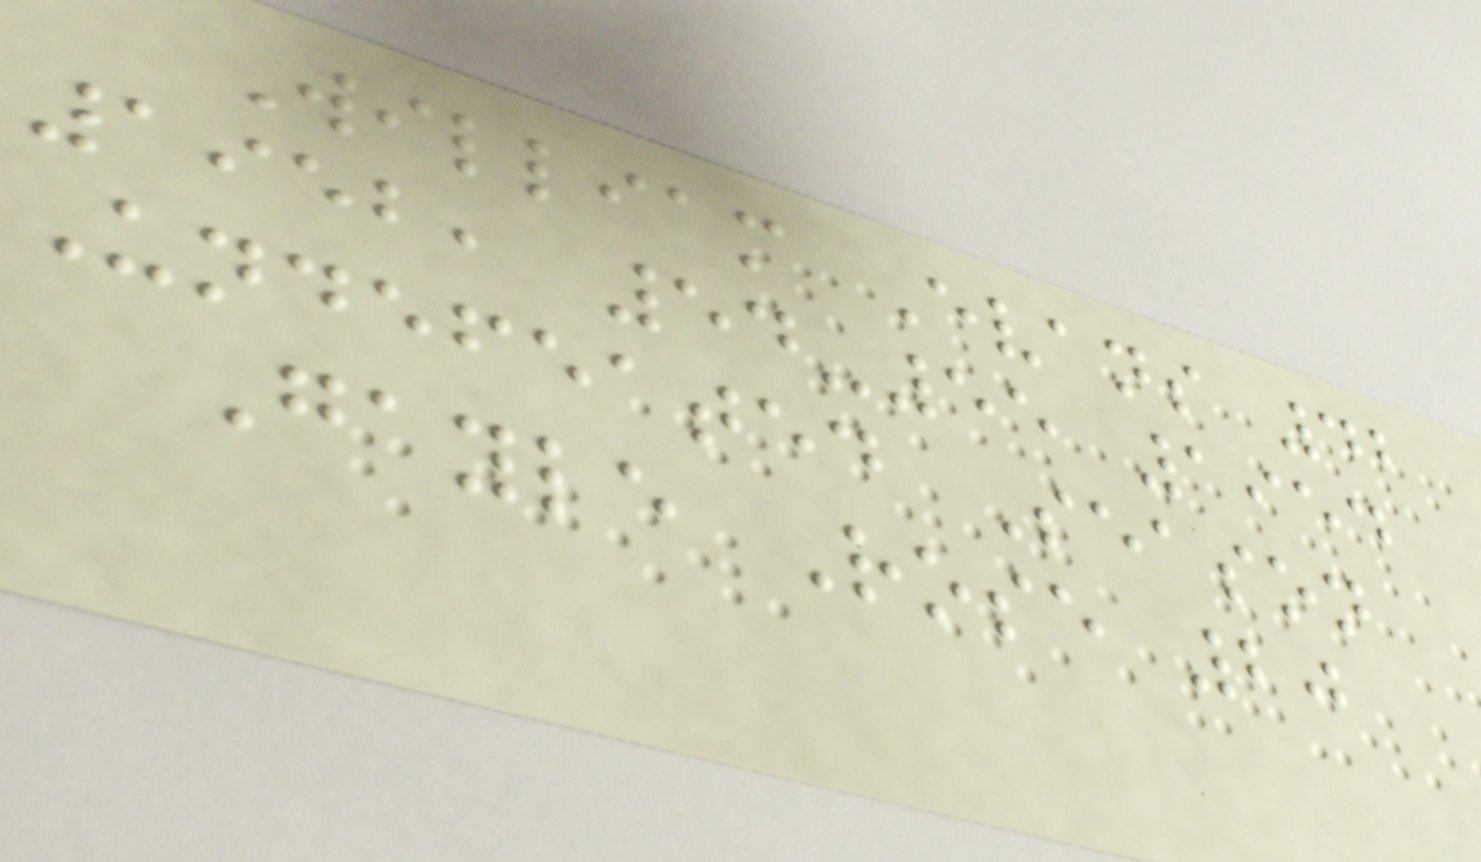William Evans 42
1952, 54-55 1954
Undefeated Season
Gayle Rose 20
